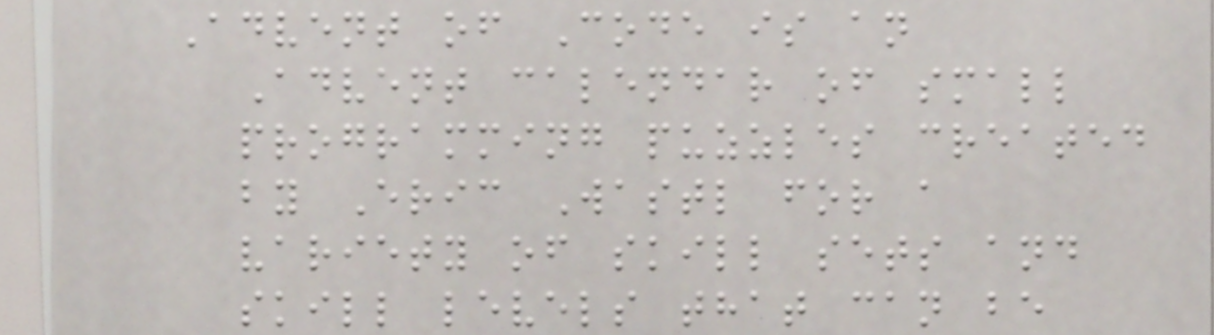Advent of Code is an
Advent calendar of small
programming puzzles created
by Eric Wastl for a
variety of skill sets and
skill levels that can be
